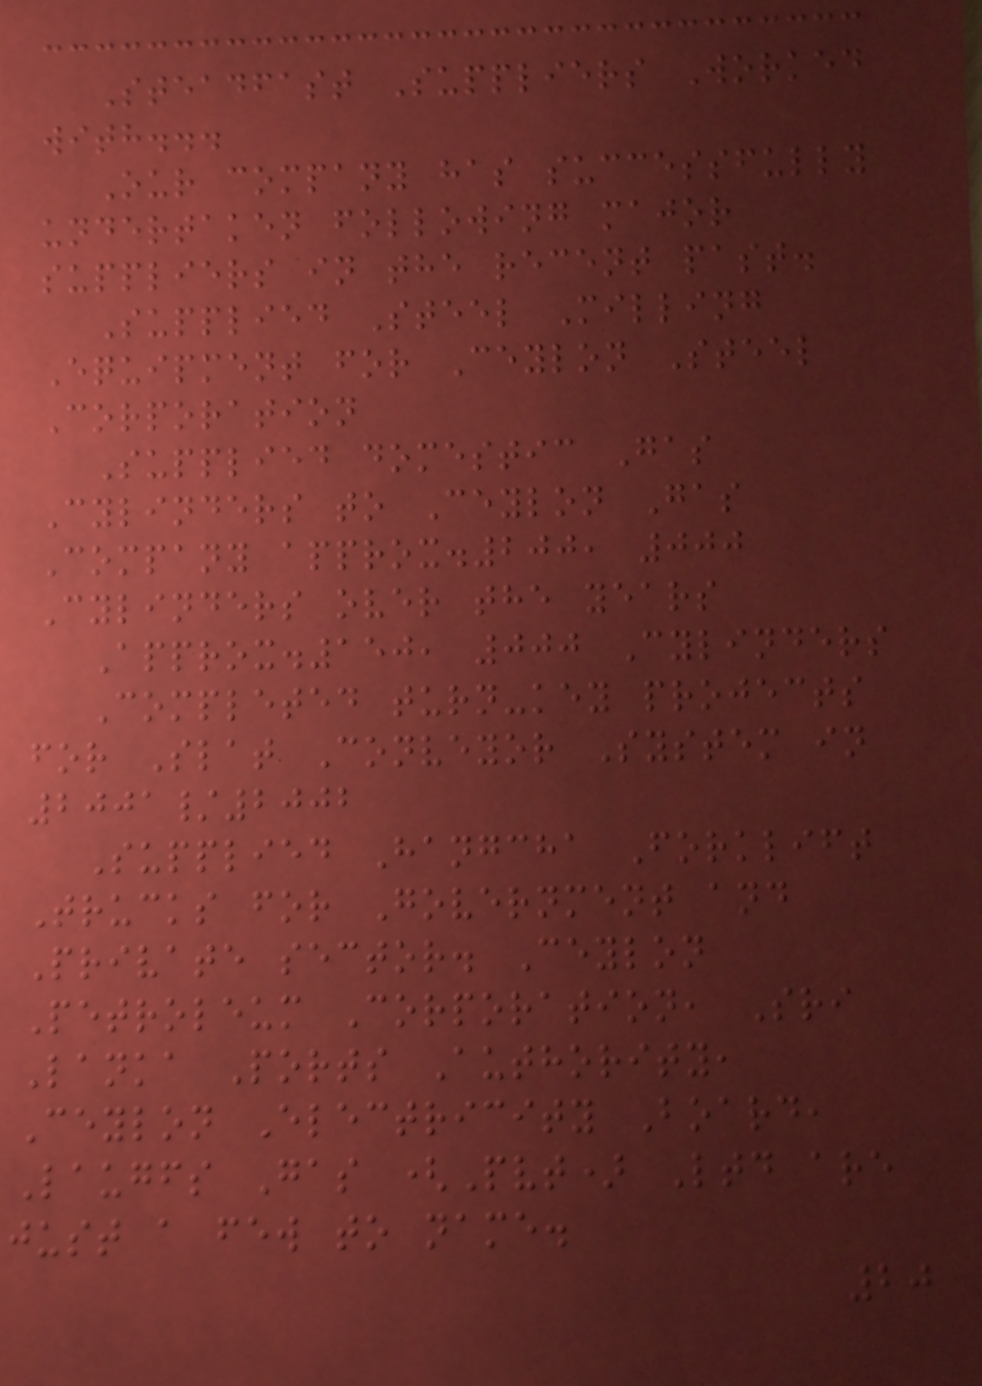Steadfast Suppliers Worked
with...
Our company has successfully
undertaken following major
suppliers in the recent past.
Supplied Steel Milling
Equipment for Ceylon Steel
Corporation
Supplied domestic Gas
Cylinders to Ceylon Gas
Company approx.200, 000
Cylinders over the years
Approx.150, 000 Cylinders
Completed turn-key projects
for Slat Conveyor System in
2001/2002
Supplied Hangcha Forklift
Trucks for Government and
Private sector. Ceylon
Petroleum Corporation, Sri
Lanka Ports Authority,
Ceylon Electricity Board,
Laugfs Gas (Pvt) Ltd are
just a few to name.
20
